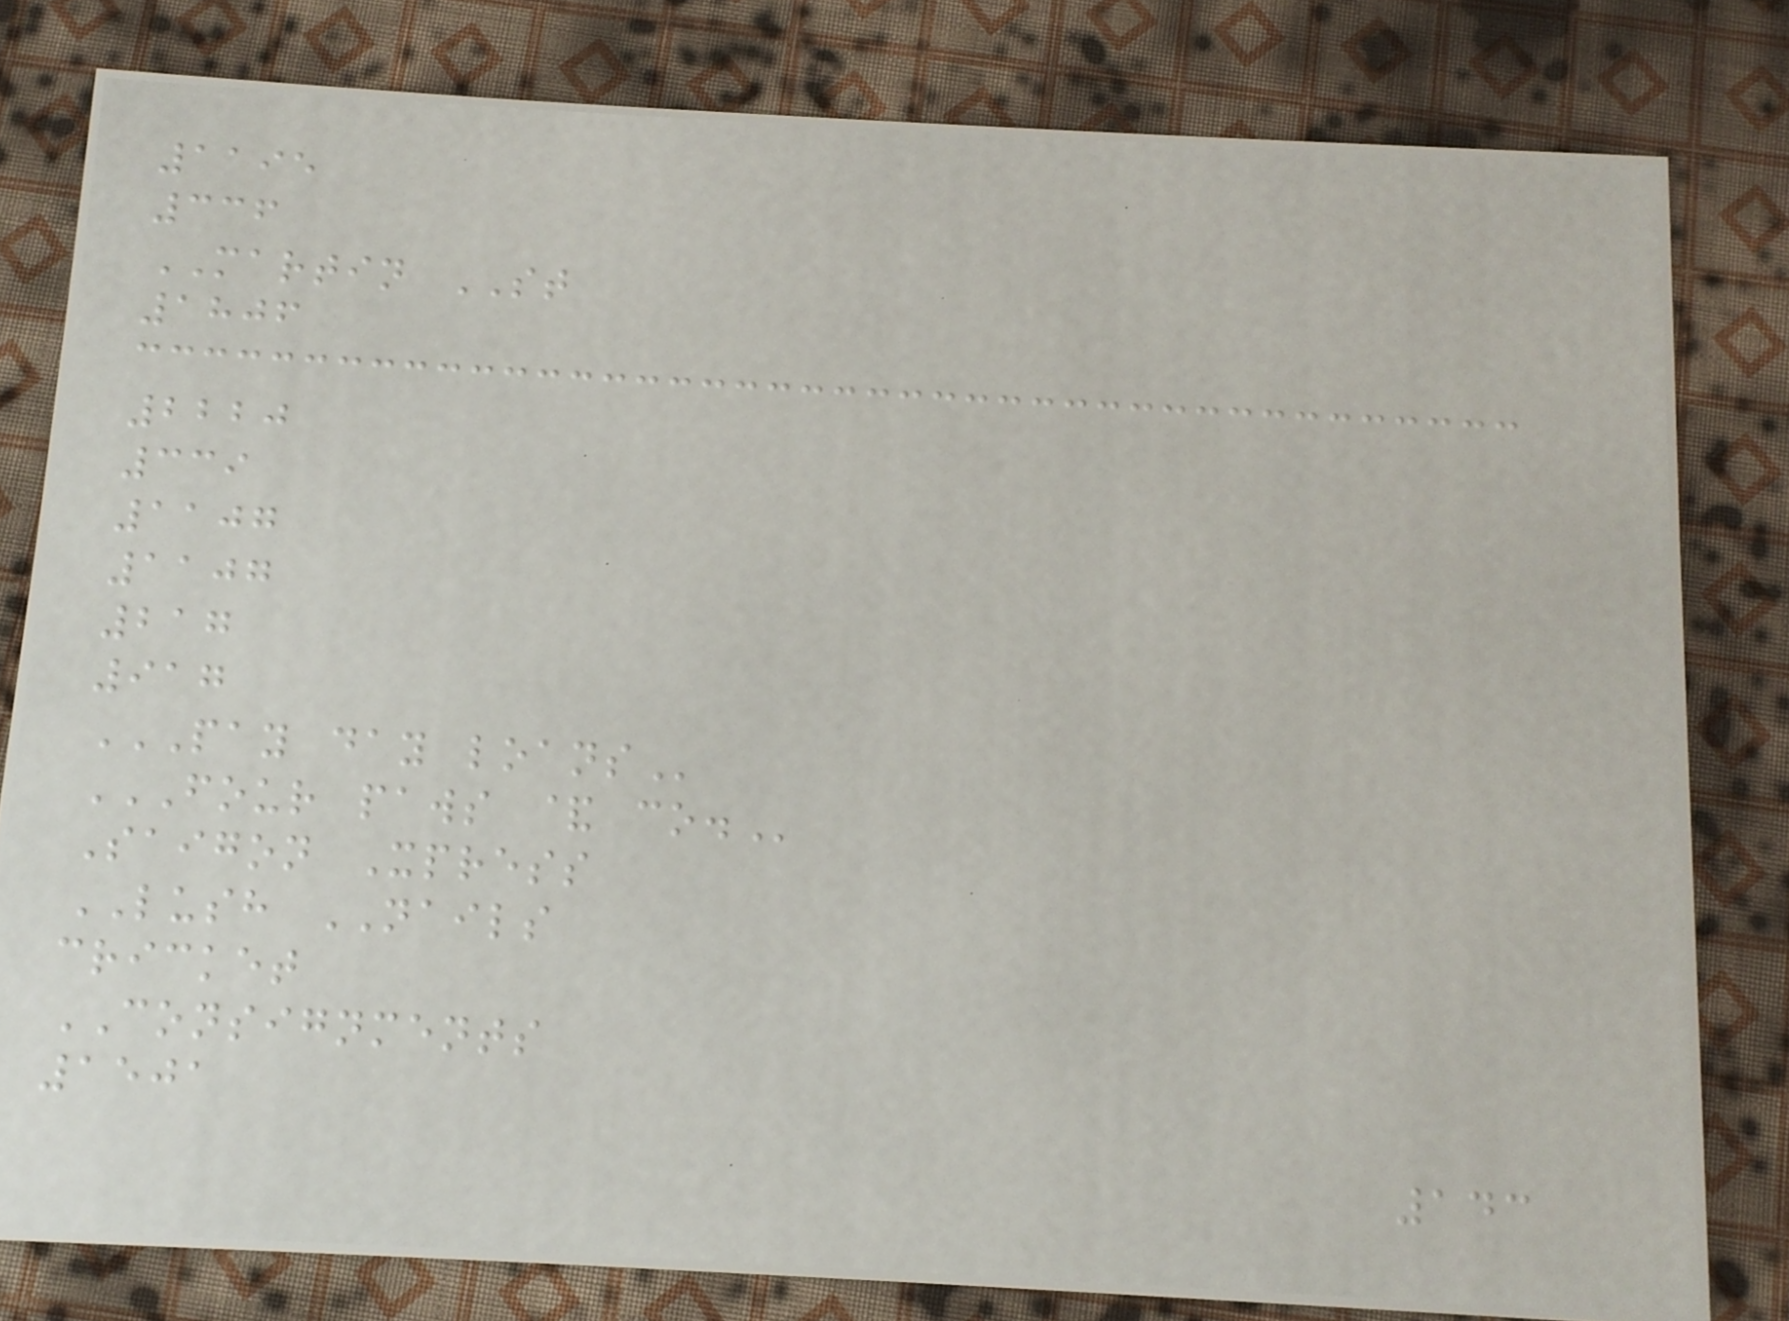1195
336
MARTIN ST
1806
2220
339
1107
1107
217
917
PAY DAY LOANS
FOUR PAWS & CO.
Saigon Xpress
LUSH NAILS
cricket
CONSIGNMENTS
1501
143
